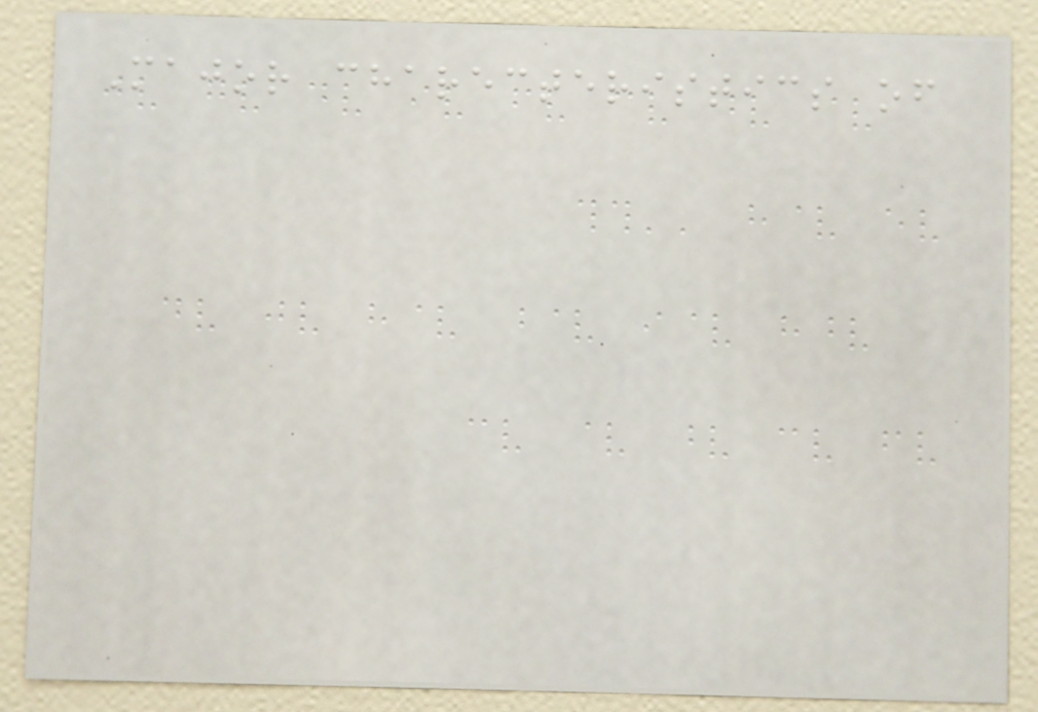Major charecteristics of
